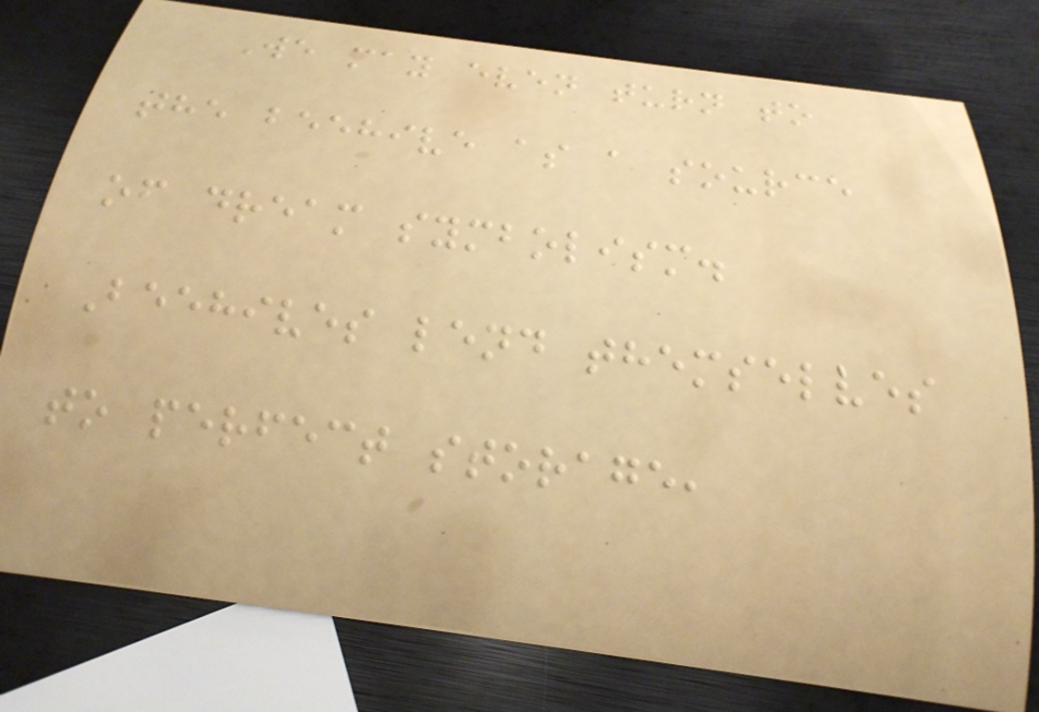We may even turn to
the beehive as a source
of dream symbolism.
Beehives lend themselves
to perfect storage,
